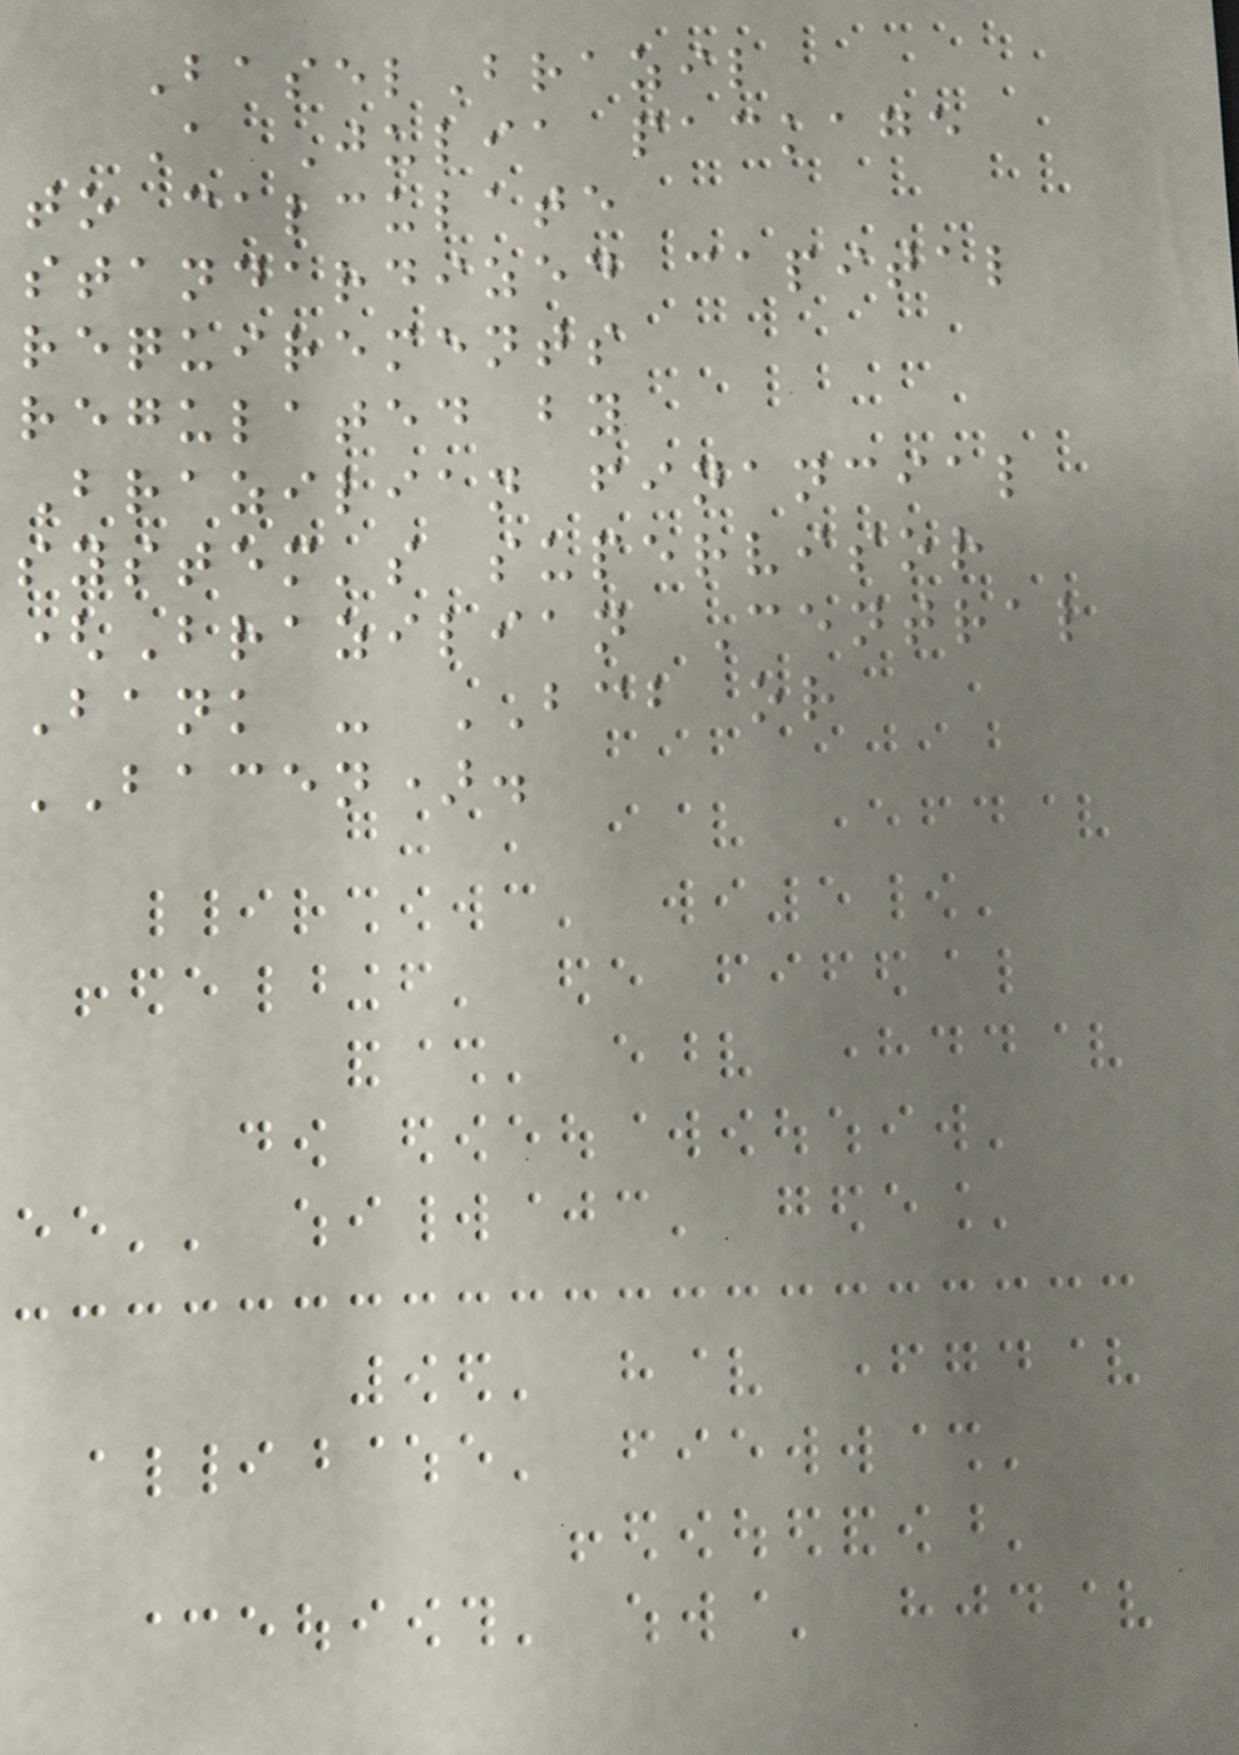BaselBrazil
A Julia package
to calculate
standardized capital
requirements
regulated by
Brazilian financial
system's supervisor
(Brazilian Central
Bank - BCB or
BACEN).
